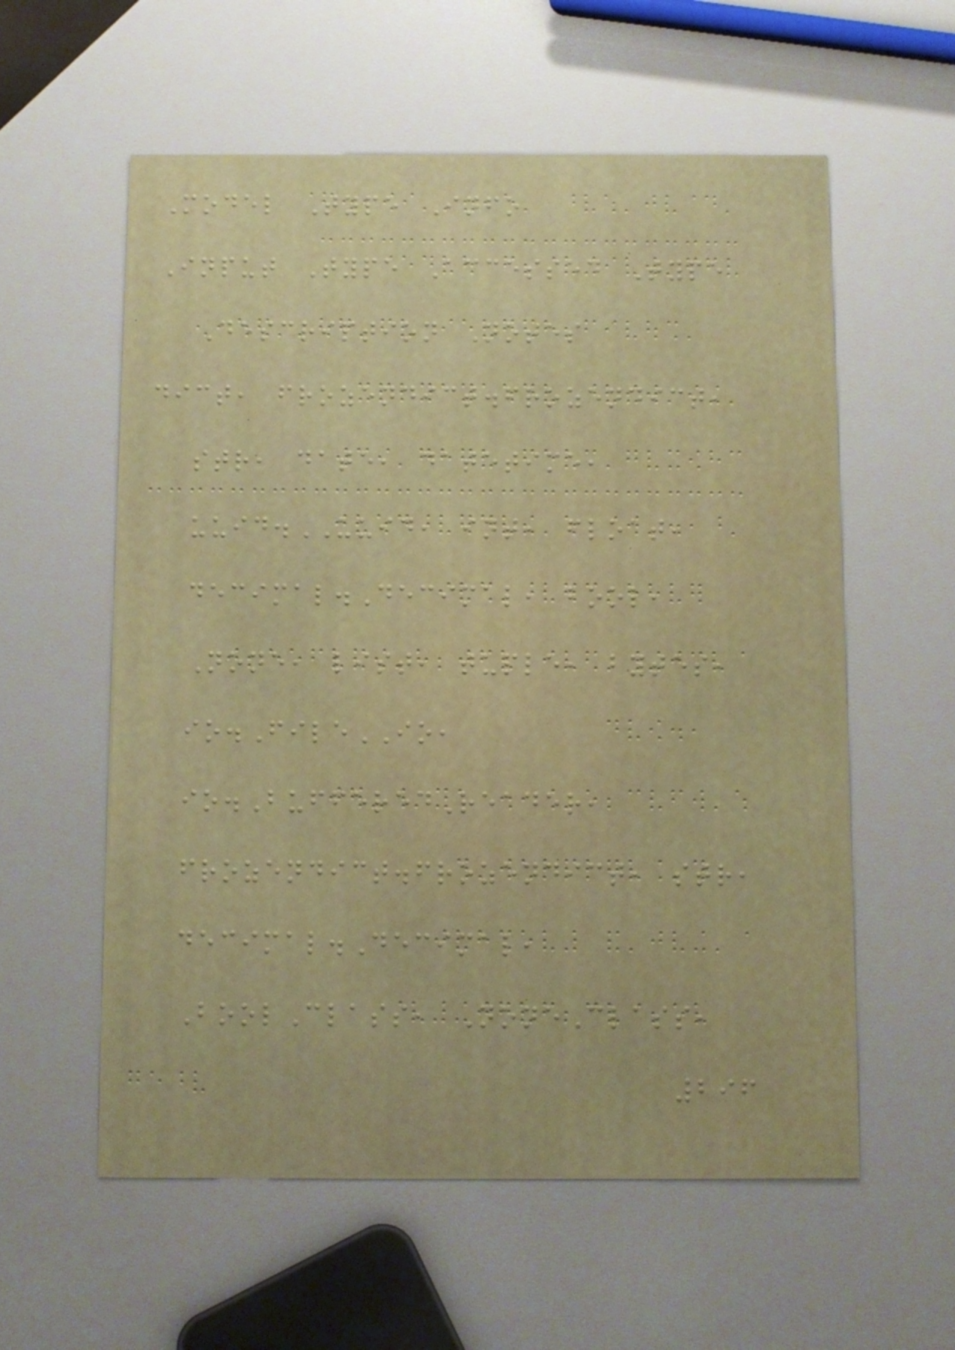Model Type Info
Input Type Accessed Type
Description Notes
dict, frozendict.frozendict,
str, date, datetime,
uuid.UUID, int, float,
decimal.Decimal, bool,
None, list, tuple, bytes,
io.FileIO,
io.BufferedReader,
frozendict.frozendict, str,
decimal.Decimal,
BoolClass, NoneClass,
296
